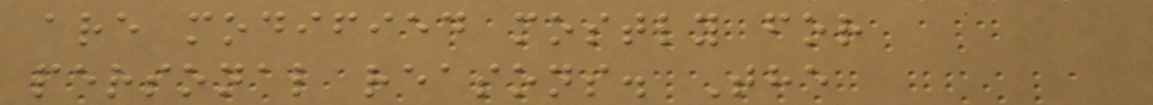are modified mostly for
personal reasons. The
